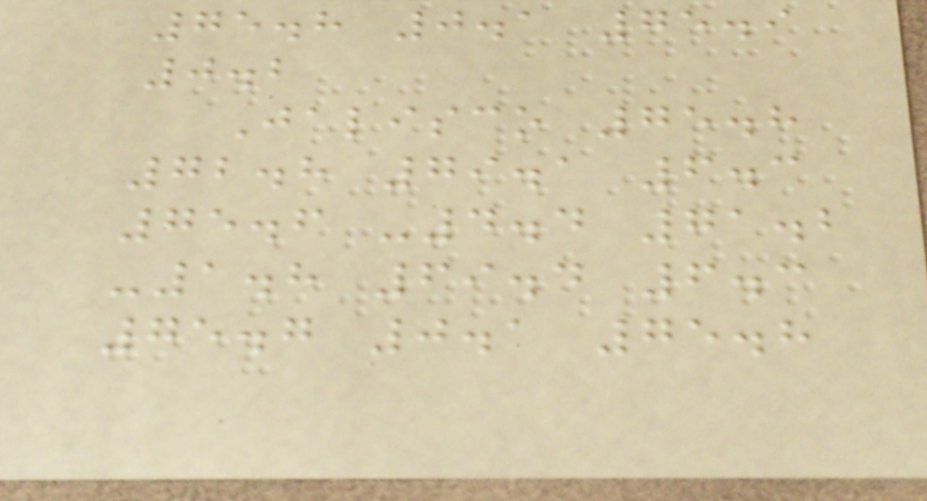75.8 0.1 75.9
0.2
Jalisco 75.8
72.8 79.1 6.3
75.6 -4.4 71.2
-1.8 69.4 6.3
75.7 0.1 75.8
